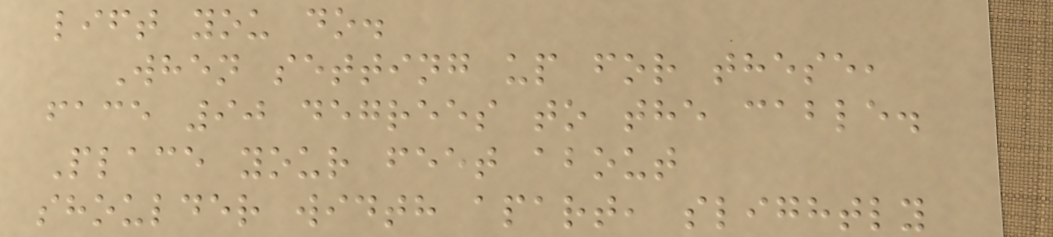lift you do.
When setting up for these,
face 90 degrees to the cable.
Place your feet about
shoulder width apart, slightly
